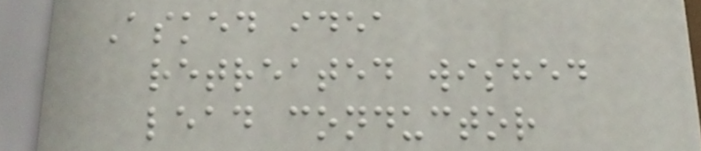Asked idea
retreated wished
lead conductor
